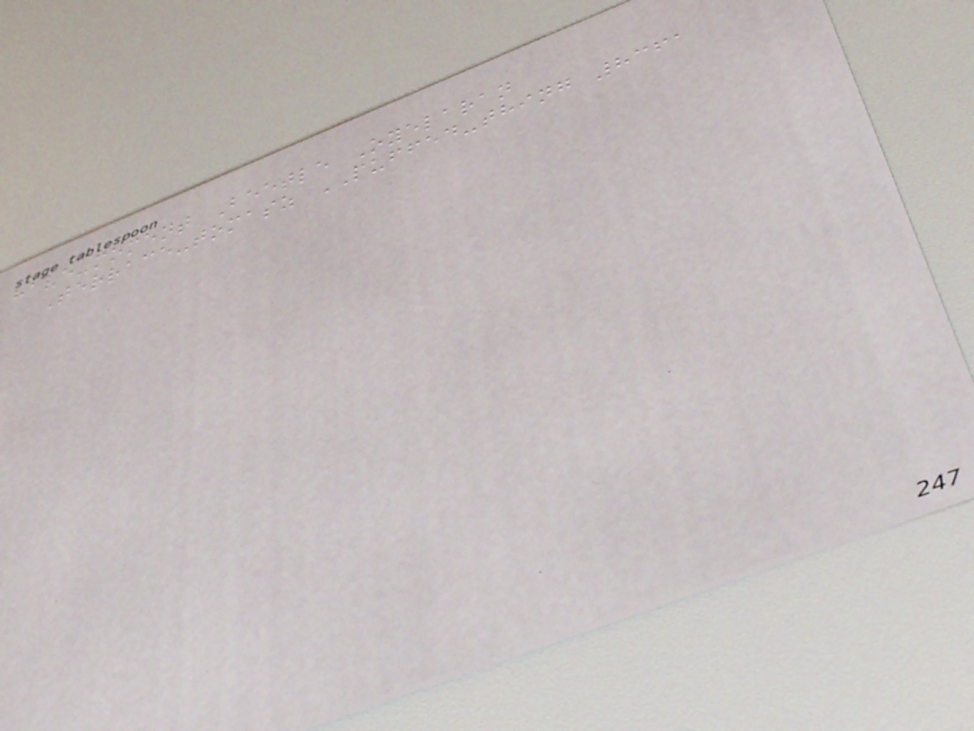have-moment Beetle Oyelaran
Terrace-tomasz PUFFED-thing 8361
